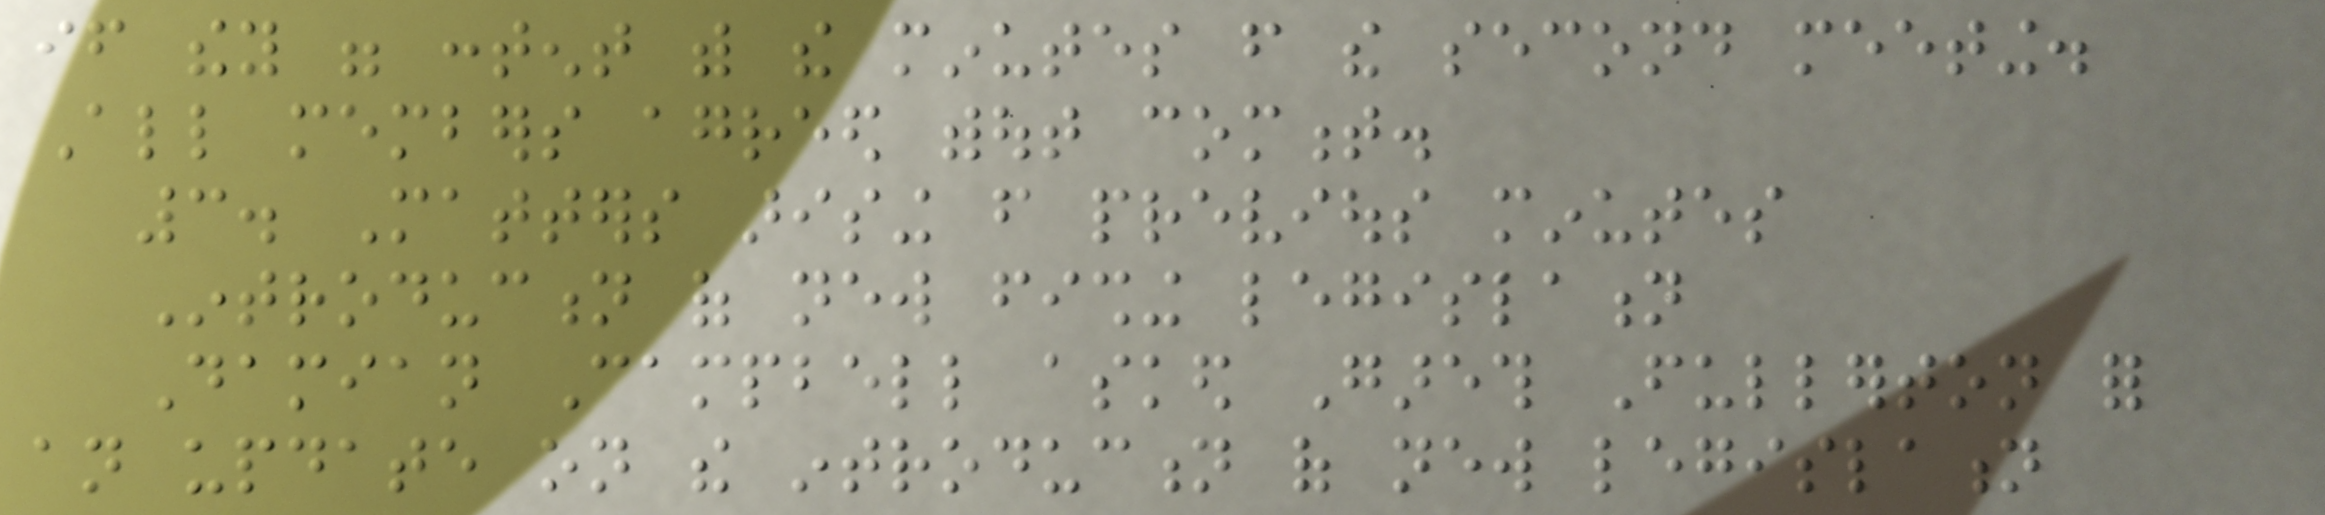if they were content with the minutes from the second meeting.
All members agreed without comment.
3. Matters arising from previous minutes
Introduction of new fishing legislation
Damian Campbell asked Gareth Fullerton for
an update on the introduction of new legislation
